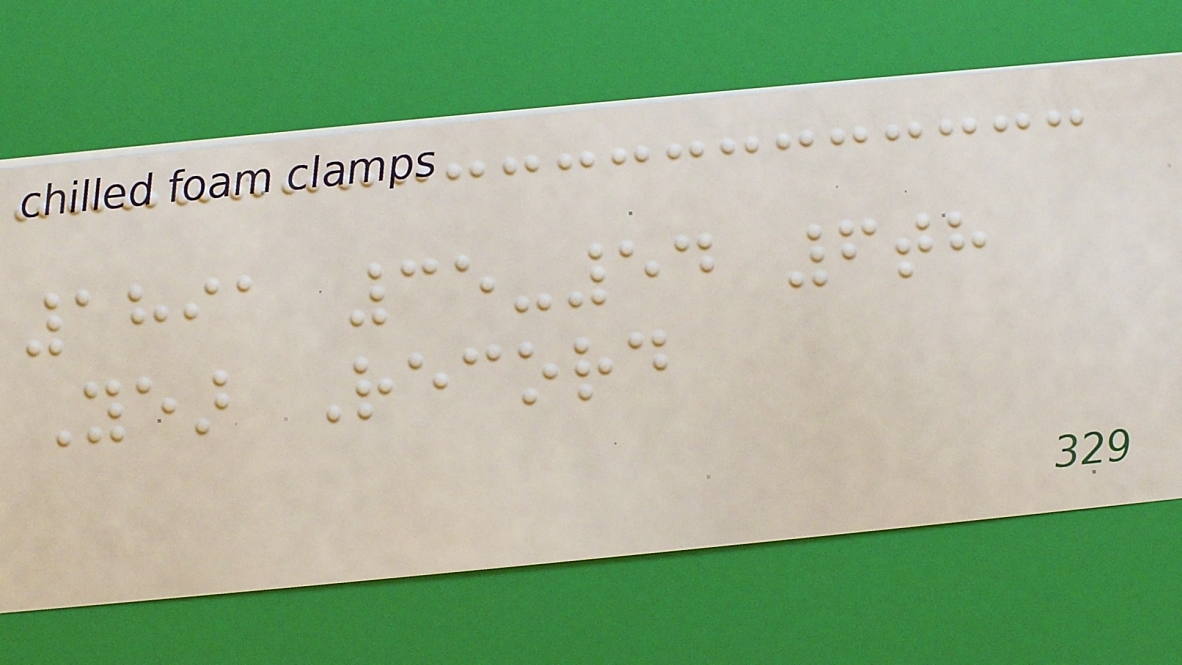1891 35-54 6th
Year Record
